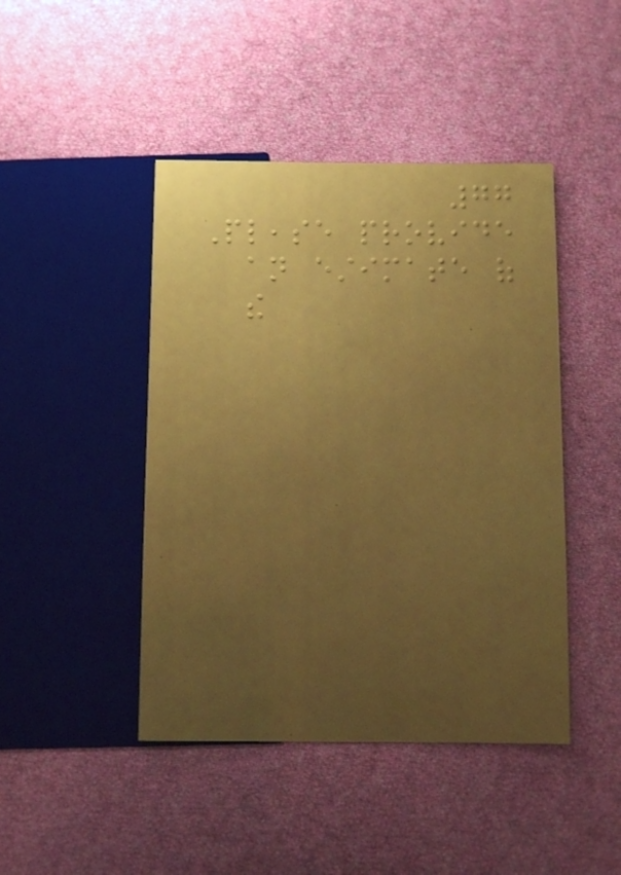77
Please provide
an estimate of
the
